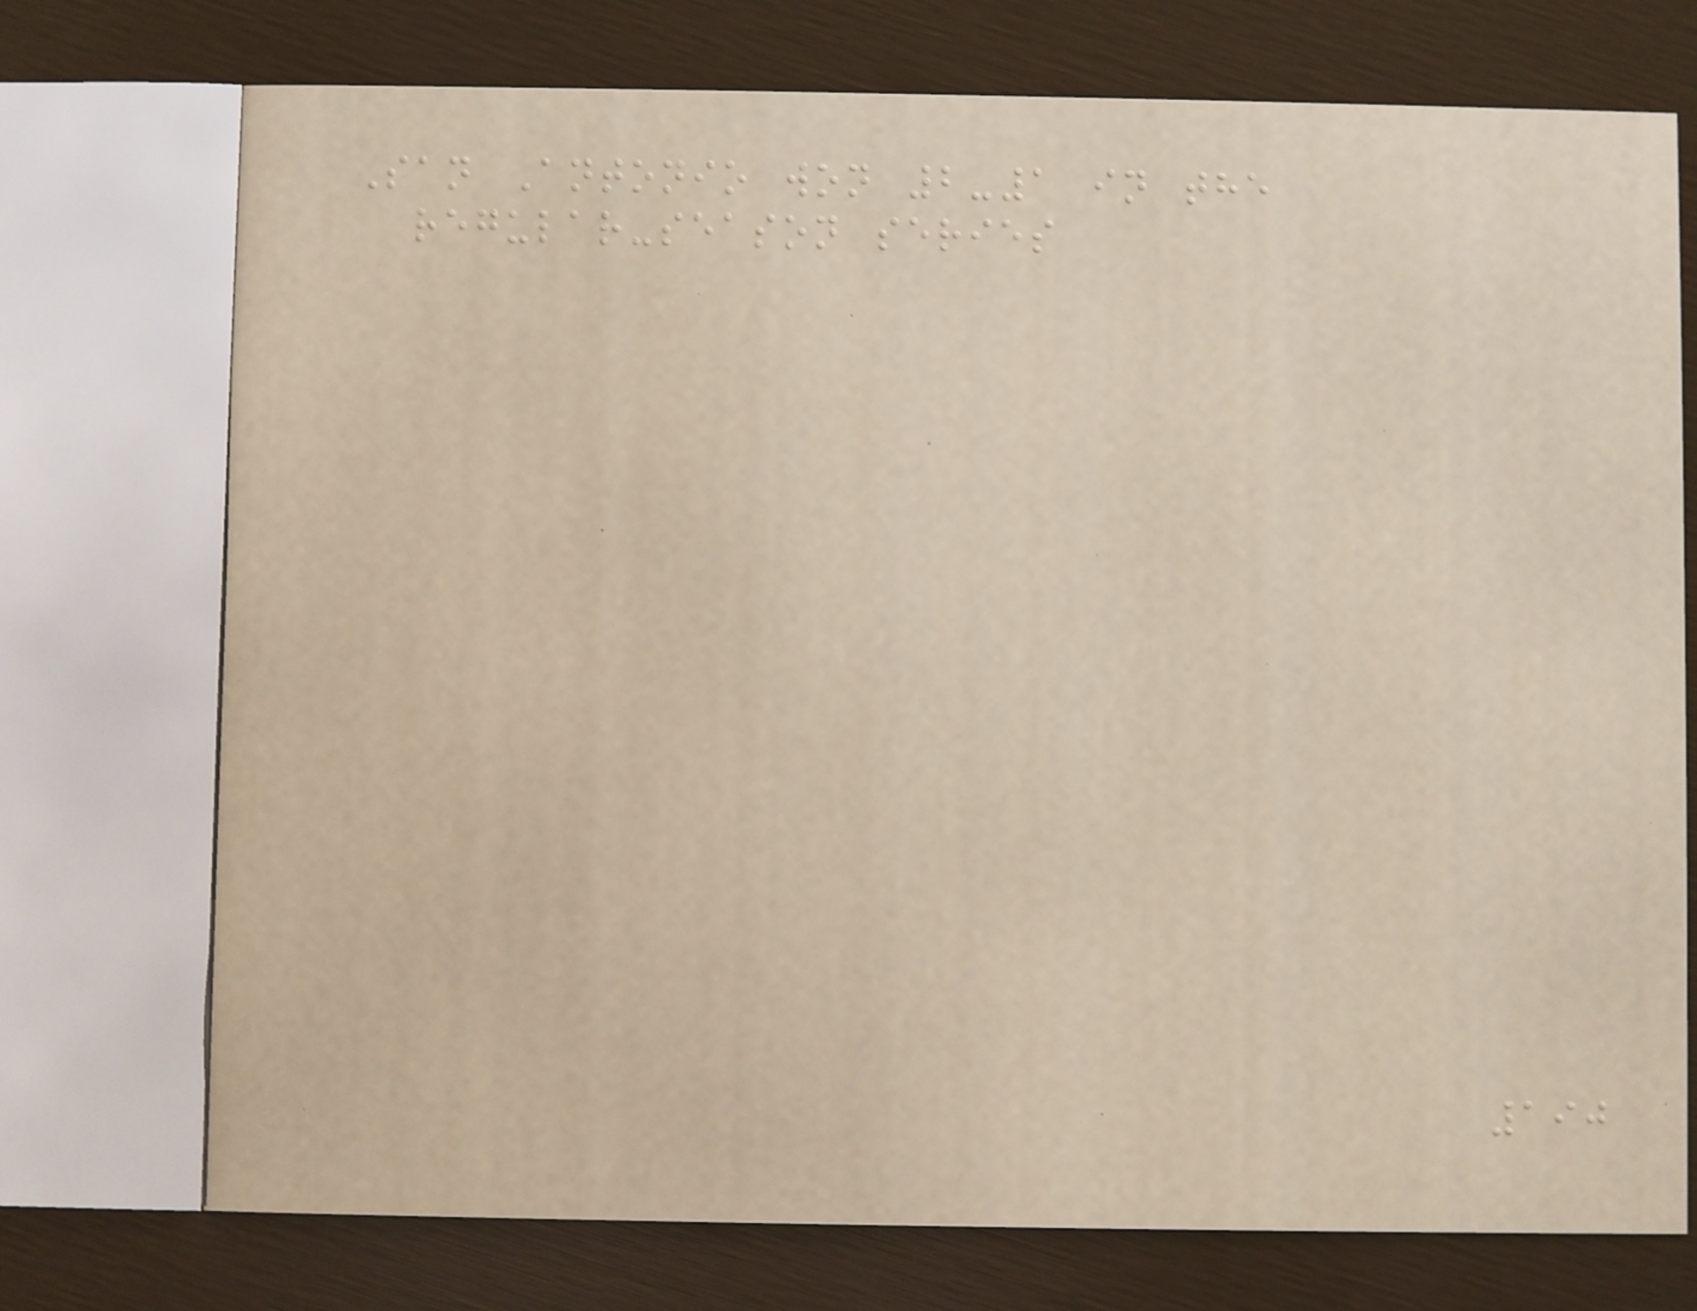San Antonio won 2-1 in the
regular-season series
190
